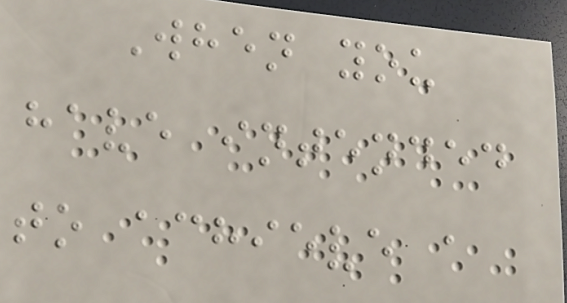When you
have intended
to achieve a
